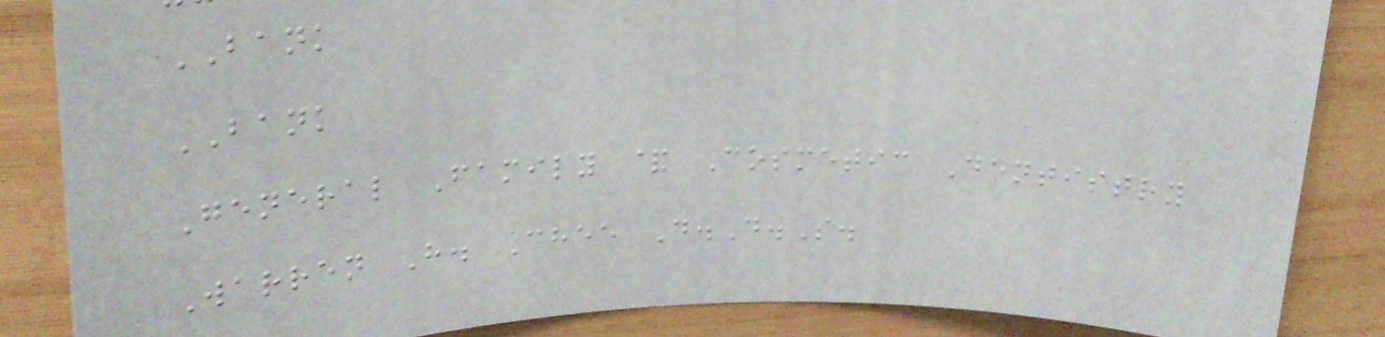BANK
BANK
General Family & Cosmetic Dentistry
Warren H. Chee D.D.S.
